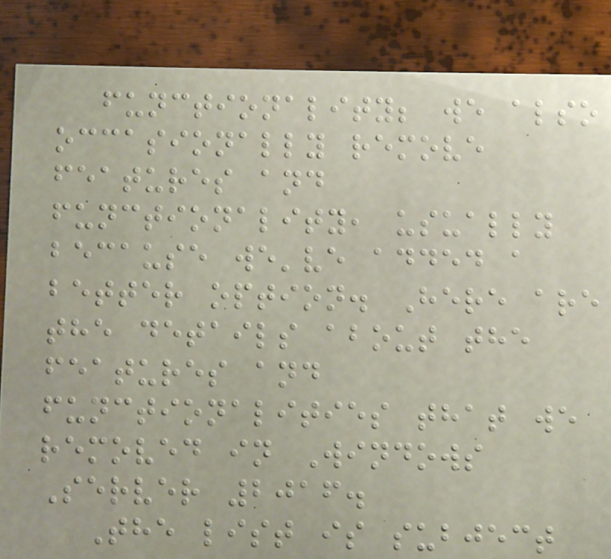functionality; we also
occasionally remove
features and
functionality, usually
because we've added a
better option. Here are
the details about the
features and
functionalities that we
removed in Windows
Server 2016.
The list is subject
